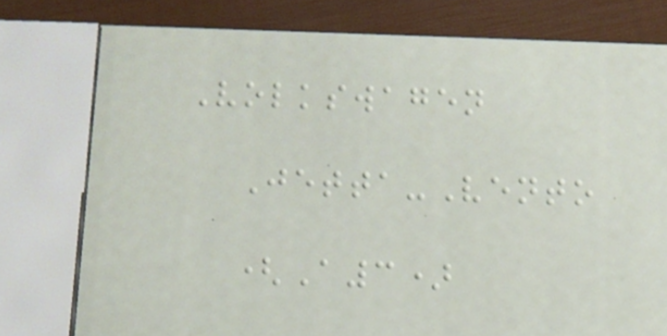Volkswagen
Jetta-Vento
(A3)
